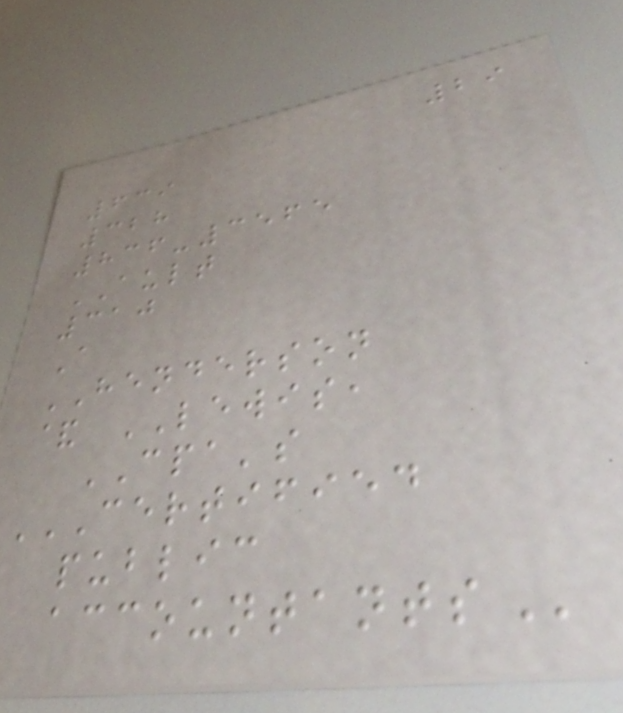29
639
328
836-3565
AULT
310
A
HENDERSON
& LEWIS,
CPA's
CERTIFIED
PUBLIC
ACCOUNTANTS
